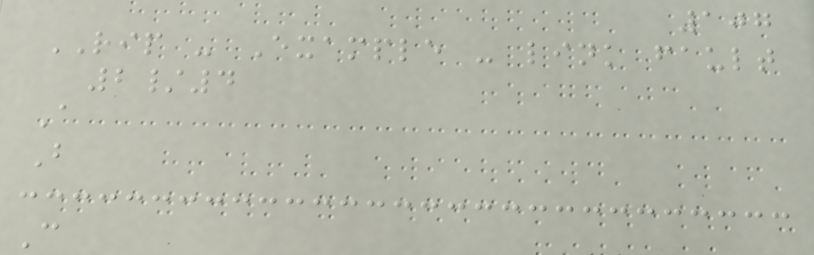107
RIP - Example - link fault
2/4
A
B
C
